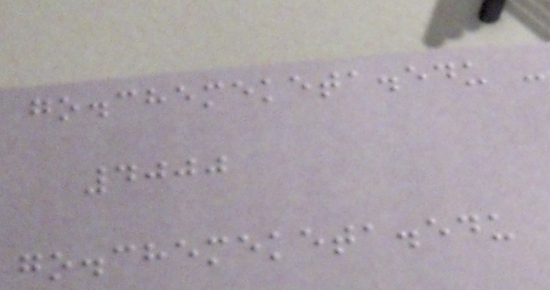go.chemeketa.edu -
4000
go.chemeketa.edu
